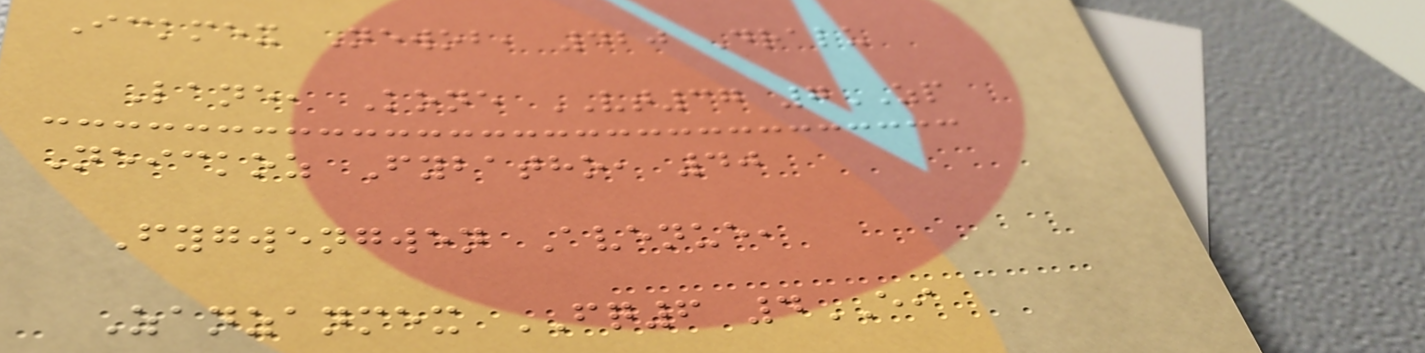Ickmex Newob, 420 Dralu
Lane, Kone VT37 7ZP
Neickoz Fybatho, 40
Fygwengwen Avenue,
Zanzanmex FQ6 4EI
